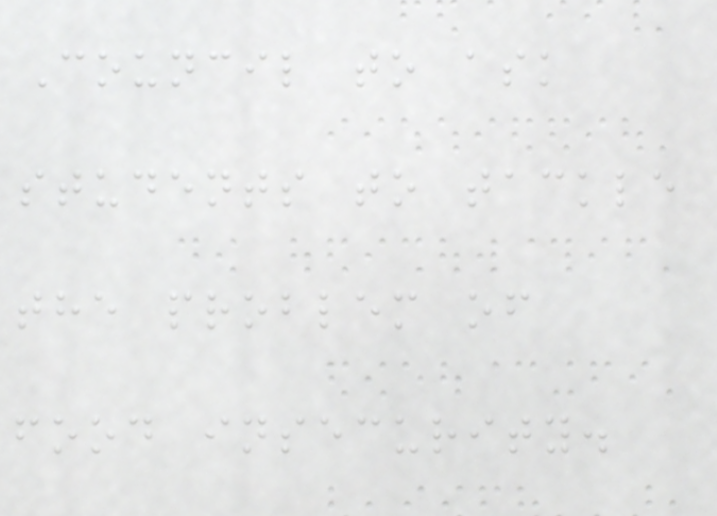Council to ask
students to tackle
the problem of
food insecurity.
